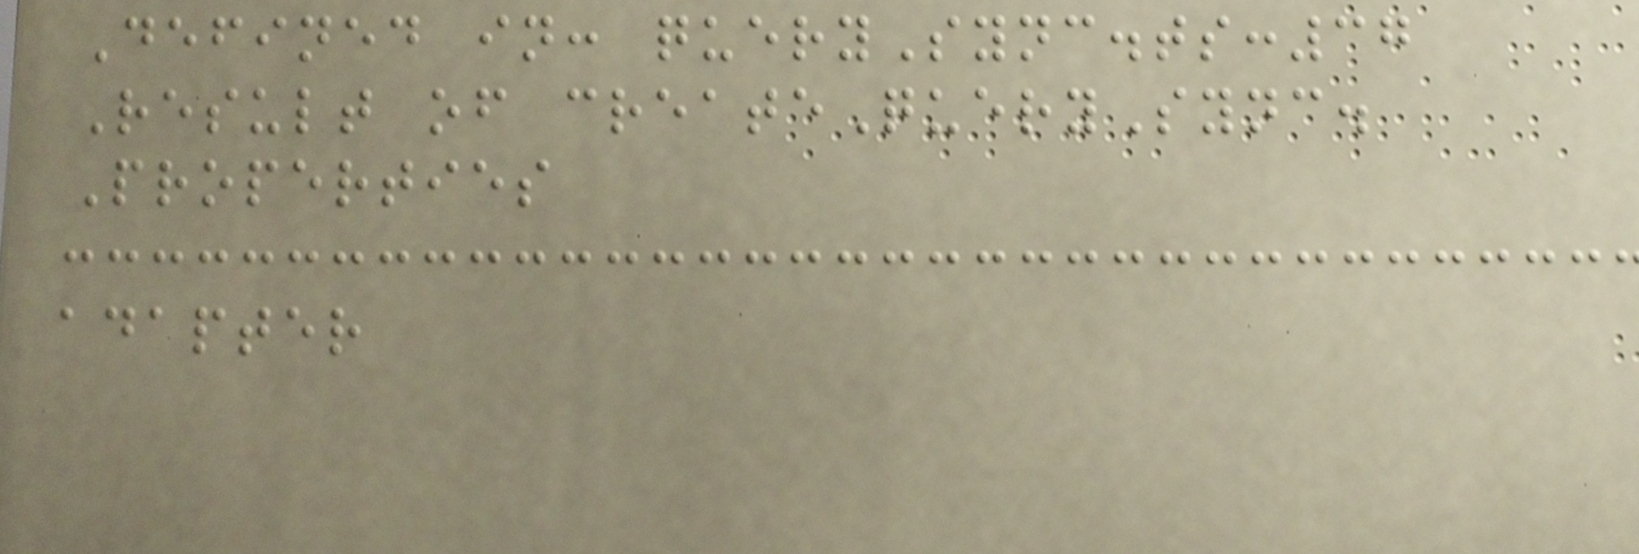Defined in: querySync.ts:37
Result of createQuerySync.
Properties
adapter
